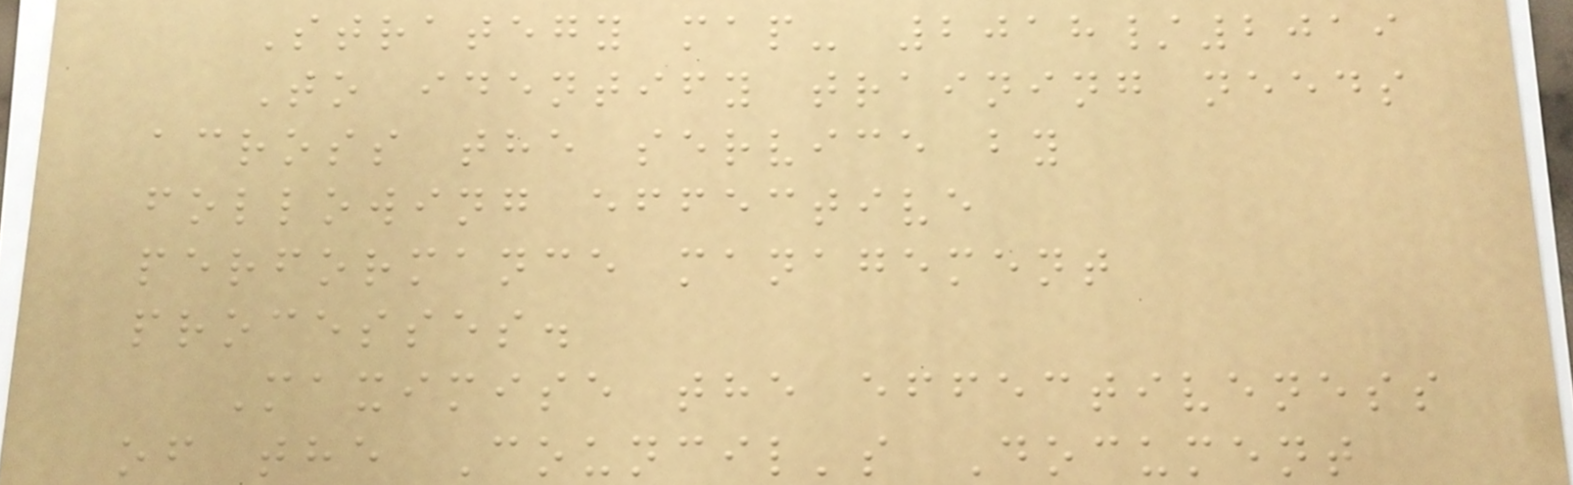Strategy map- 2018/2019
To identify training needs
across the service by
following effective
performance management
processes.
Maximise the effectiveness
of the Council's Document
